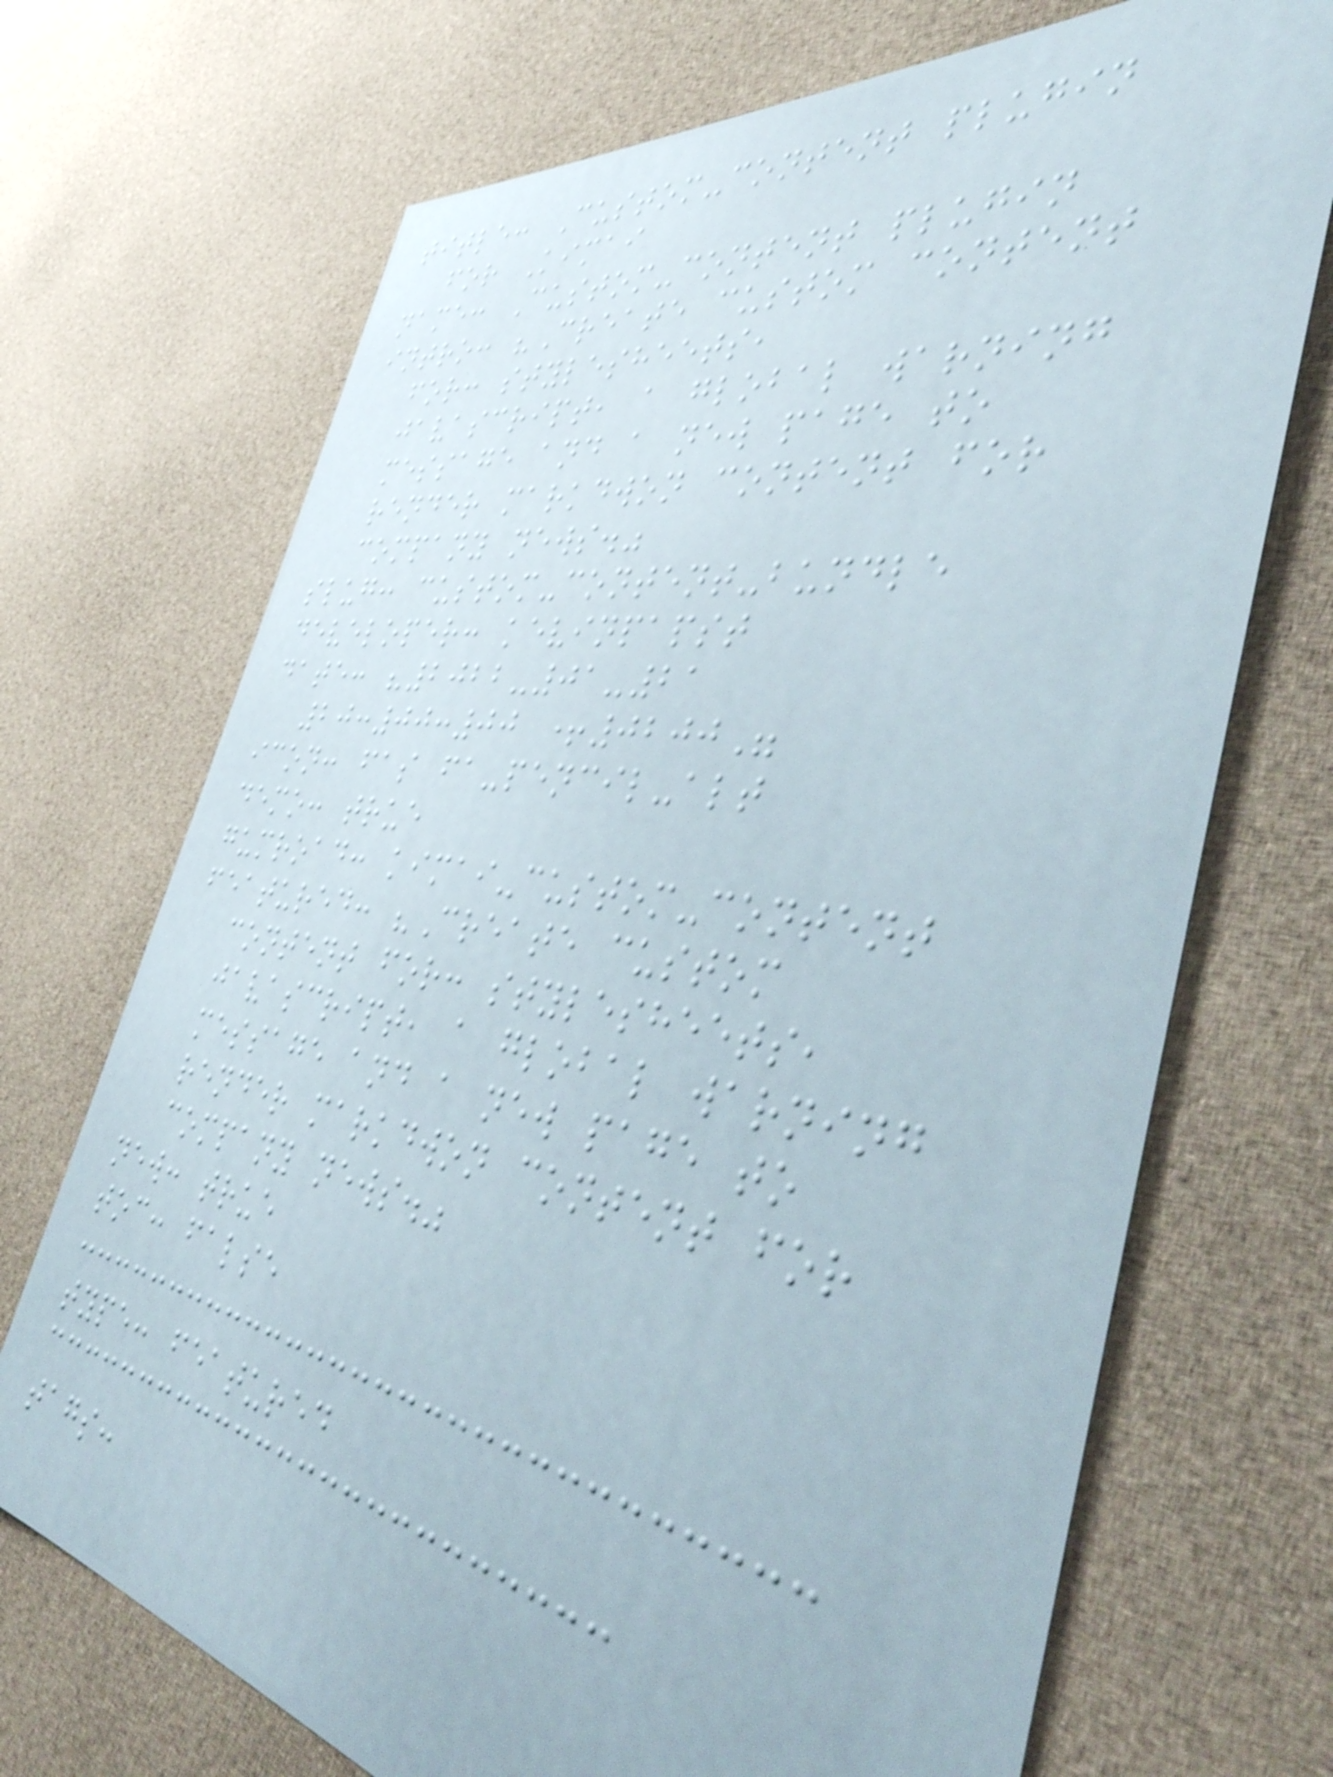title: Custom-content plugin
for Kimai
name: Custom-content plugin
intro: "Create custom content
for: stylesheets,
javascript, a global warning
message and a new page to
render markdwon content for
company news."
slug: custom-content-bundle
developer: kevinpapst
date: "2022-01-21
20:00:00 +0200"
icon: fas fa-pencil-alt
demo: true
gumroad: kimai-custom-content
featured: "Create custom
content for: stylesheets,
javascript, a global warning
message and a new page to
render markdwon content for
company news."
new: true
toc: false
type: featured
tags:
